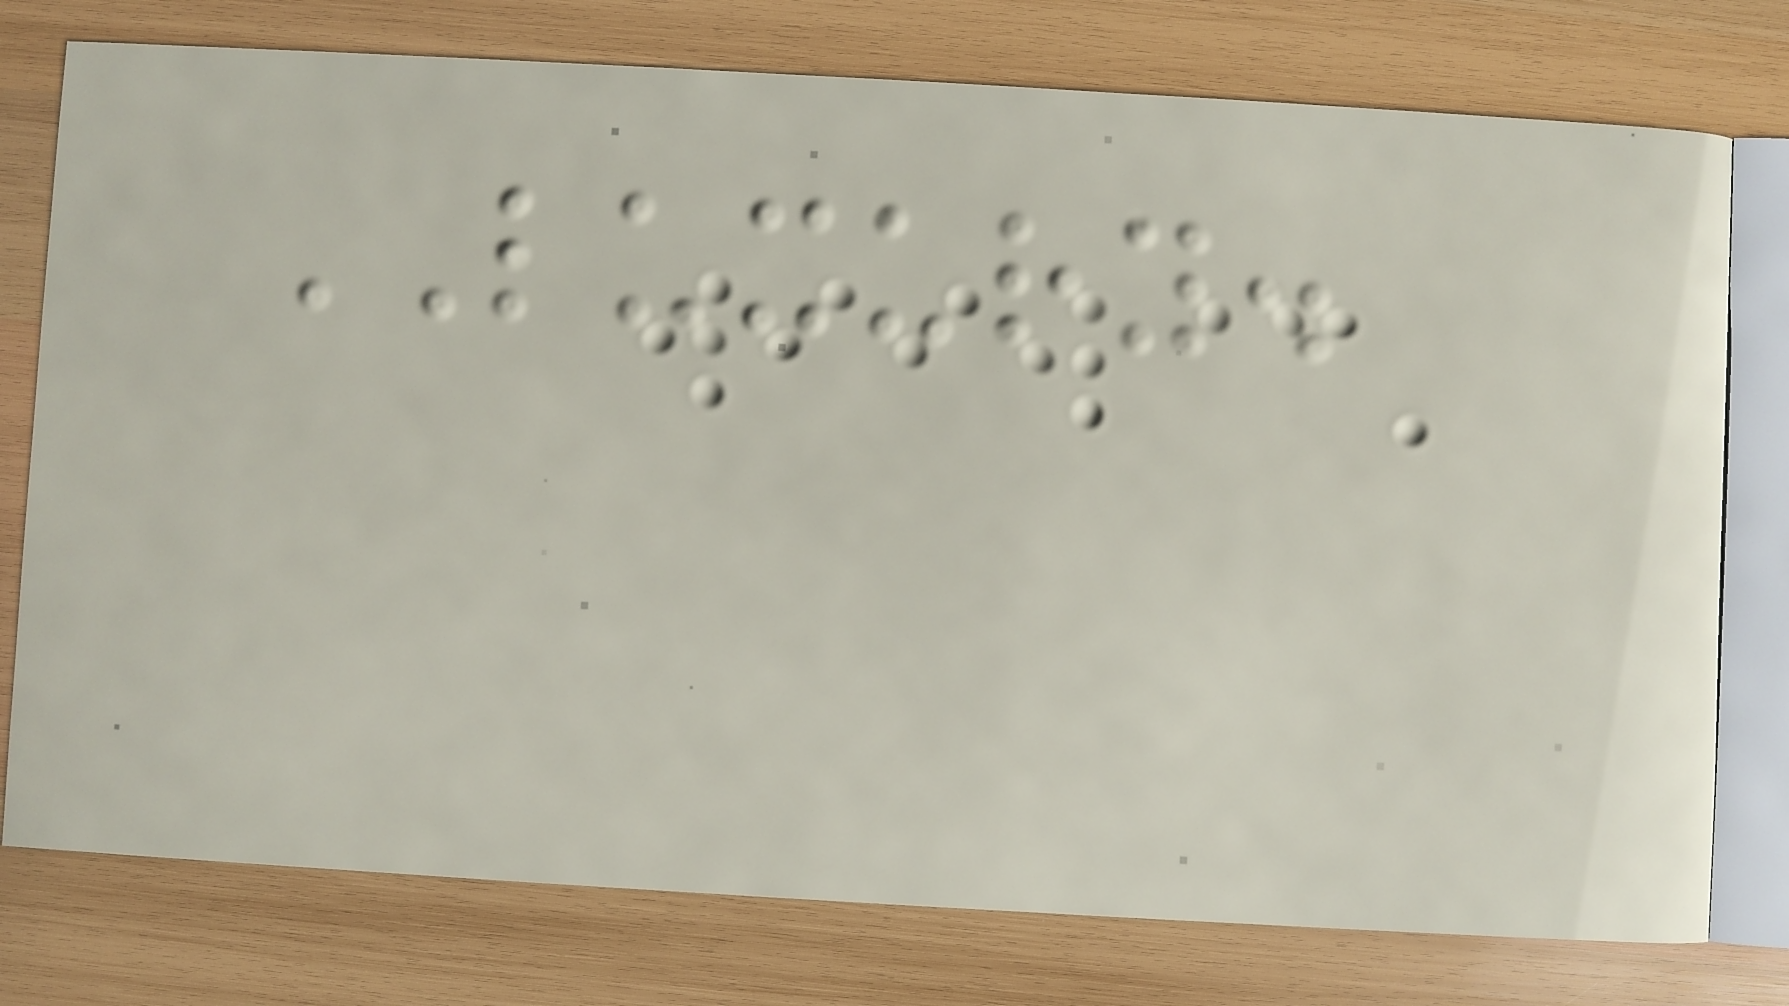LUXURY.
